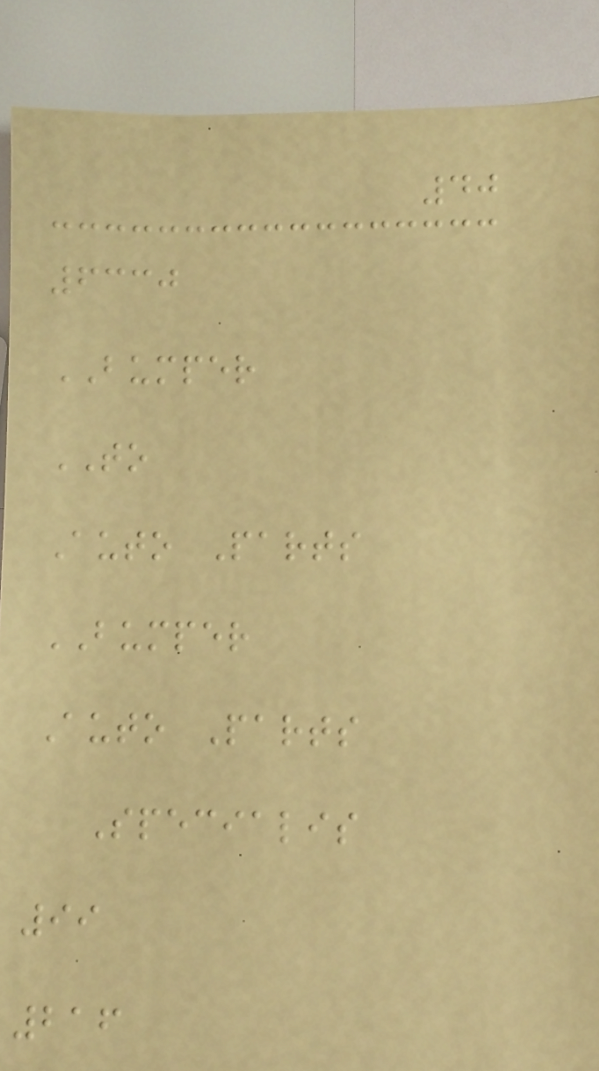40
6330
BUMPER
TO
Auto Parts
BUMPER
Auto Parts
Specialis
99
216
